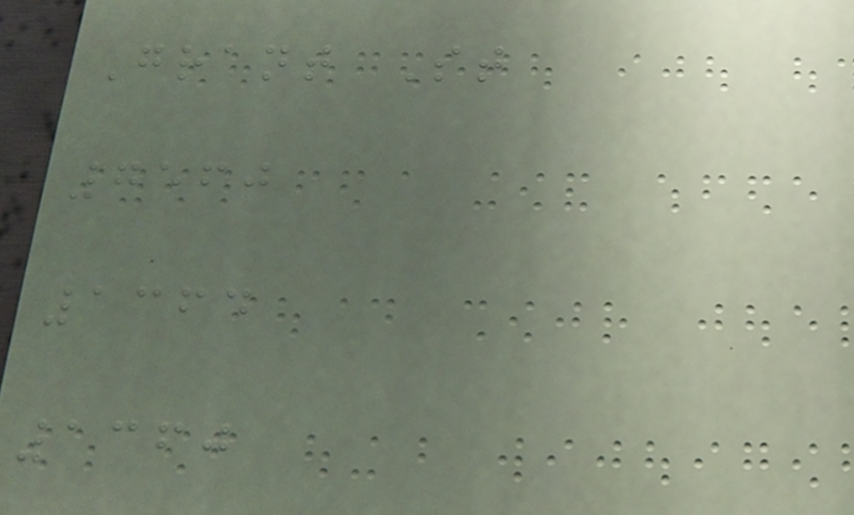Grant St
7560
1364
1360
